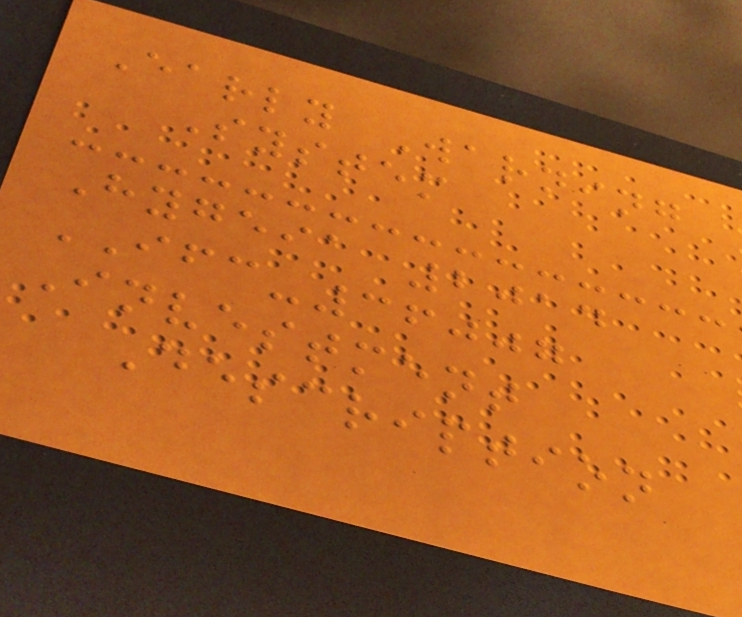Early Warning
System
Hygeia 2014
IFC-36007
Investment
Description
